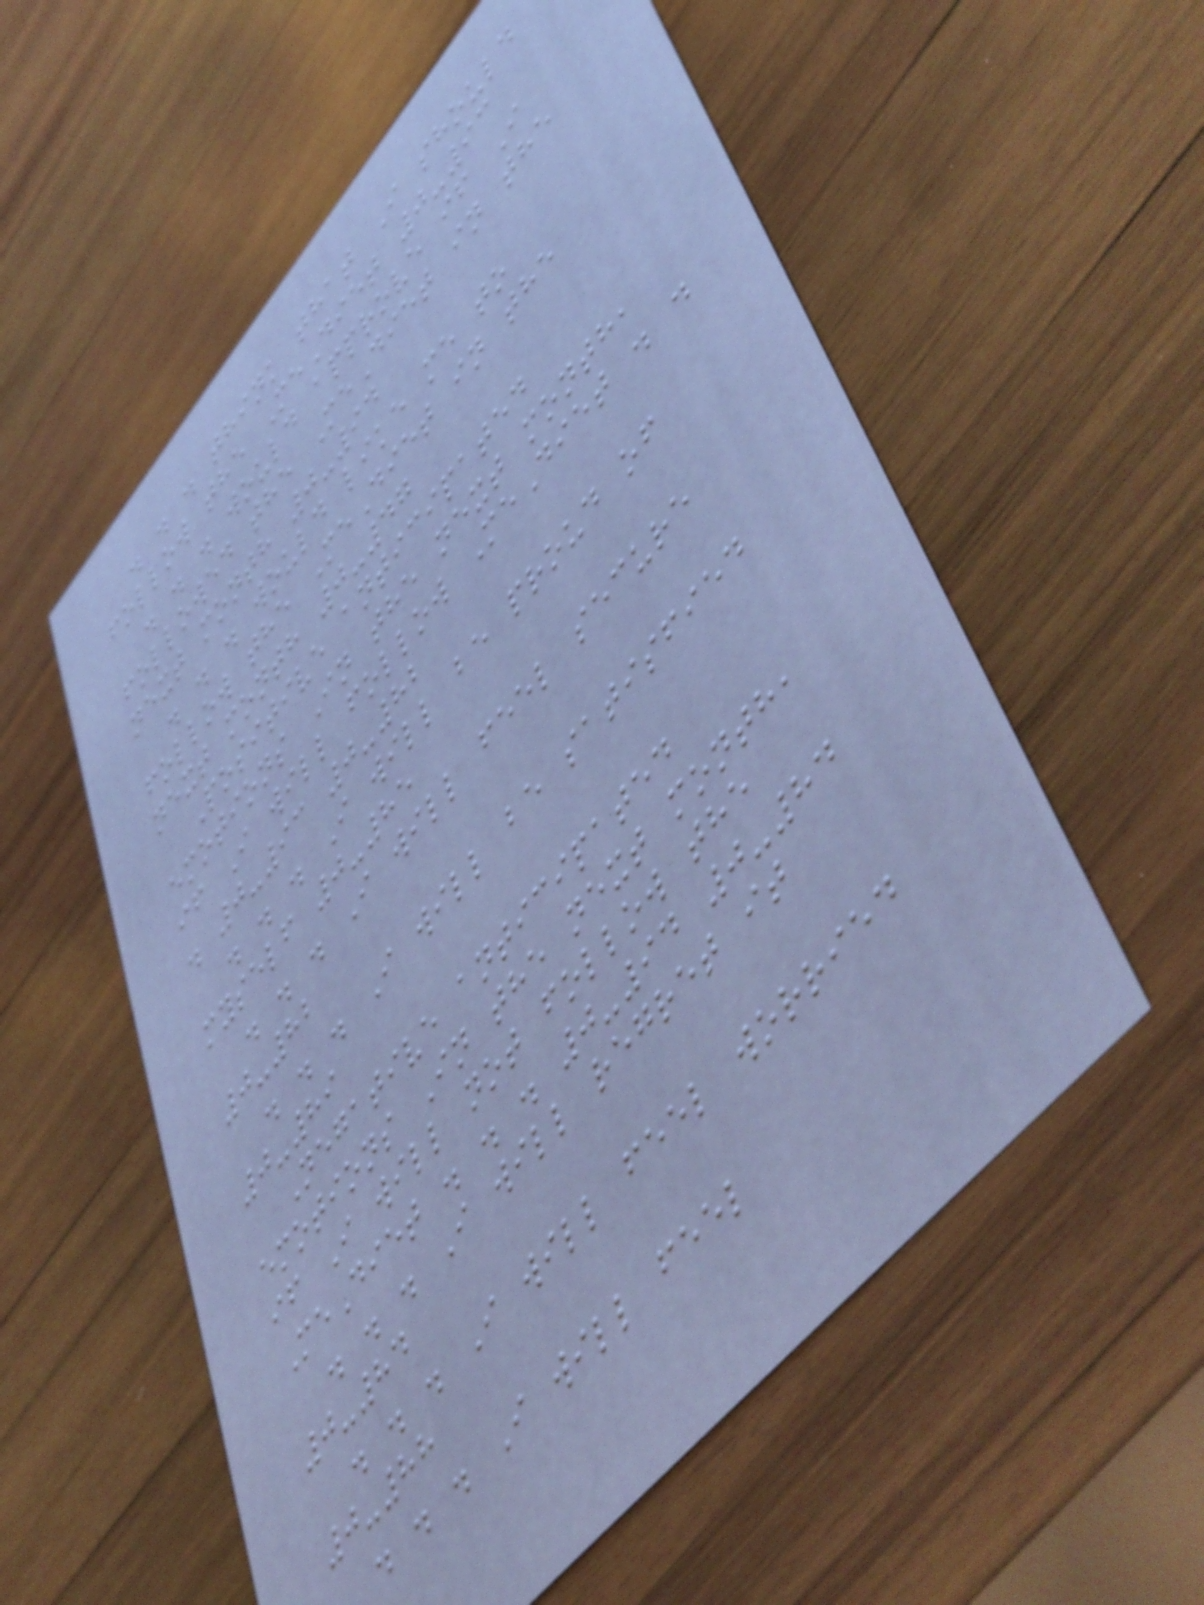. . . think that I should
follow the MeDiet 0-93
. . . would approve if I
followed the MeDiet in the
next month 0-94
. . . would like me to
follow the MeDiet in the
next month 0-47
Positive anticipated
emotions In the next month,
if I will follow MeDiet . .
. 0-93 0-82
. . . I will be proud of
myself 0-85
. . . I will feel secure
0-82
. . . I will be satisfied
0-89
Negative anticipated
emotions In the next month,
if I will not follow the
MeDiet . . . 0-94 0-84
. . . I will regret it
0-84
. . . I will feel worried
0-88
. . . I will feel
